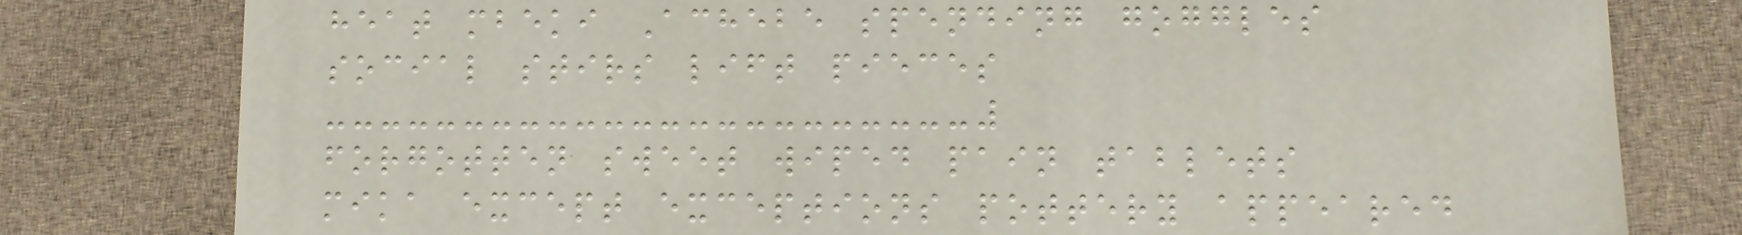heat mbeki Achebe spending goggles
social stirs lift pieces
forgotten sweet wiped pain tablets
mika except exceptions pottery appeared
